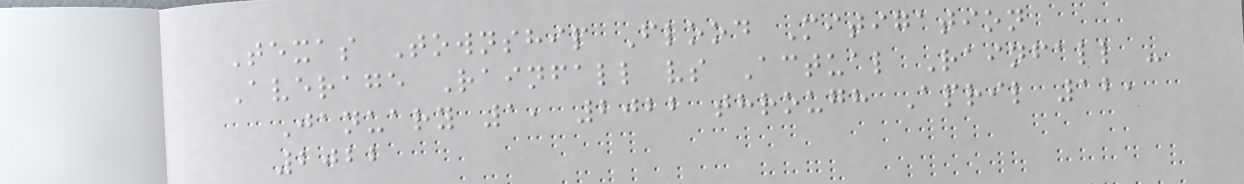Texas Township Flood Mitigation
Average Rainfall vs Actual Rainfall -
January 1, 2022 through April 12,
2022
